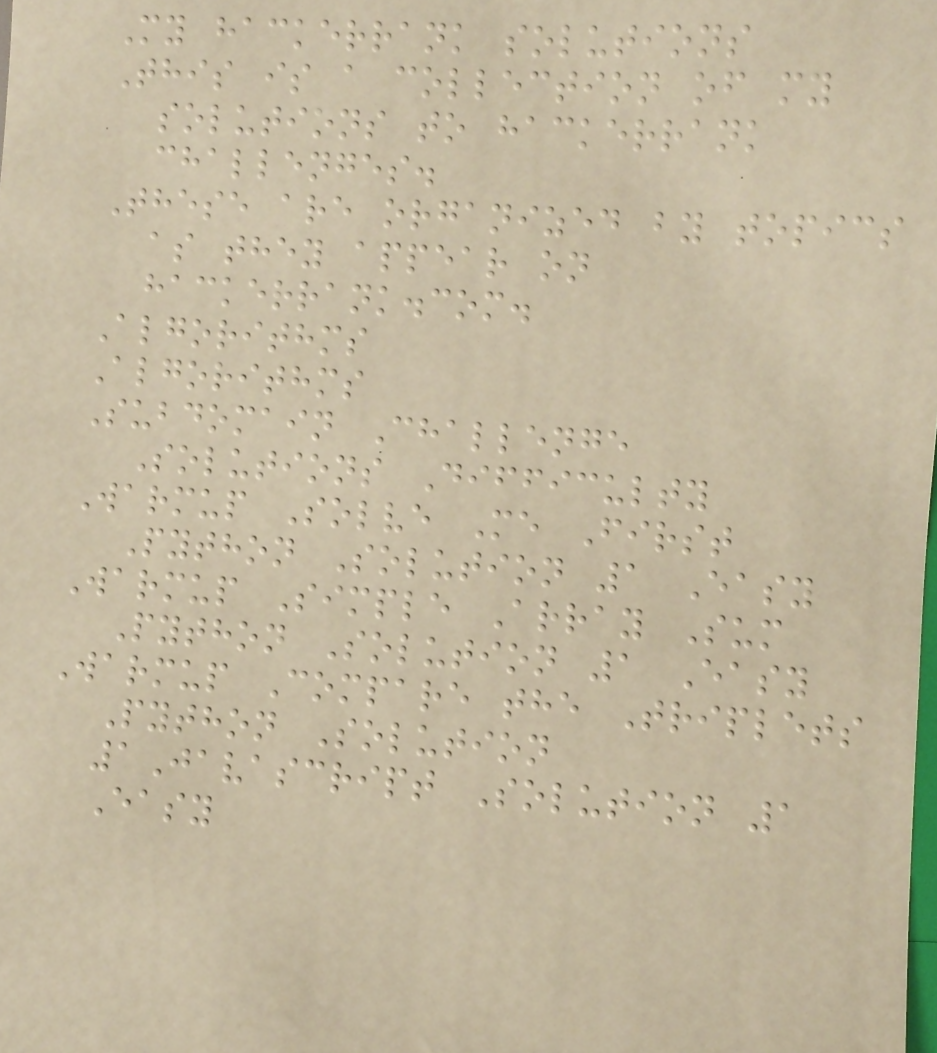My hackerrank solutions
This is a collection of my
solutions to hackerrank
challenges.
These are organized by topics
as they appear on
hackerrank.com.
Algorithms
Algorithms
Subdomain Challenge
Solutions Difficulty
Warmup Solve Me First
Python Solution 1 Easy
Warmup Simple Array Sum
Python Solution 1 Easy
Warmup Compare the Triplets
Python Solution
1Javascript Solution 1
Easy
